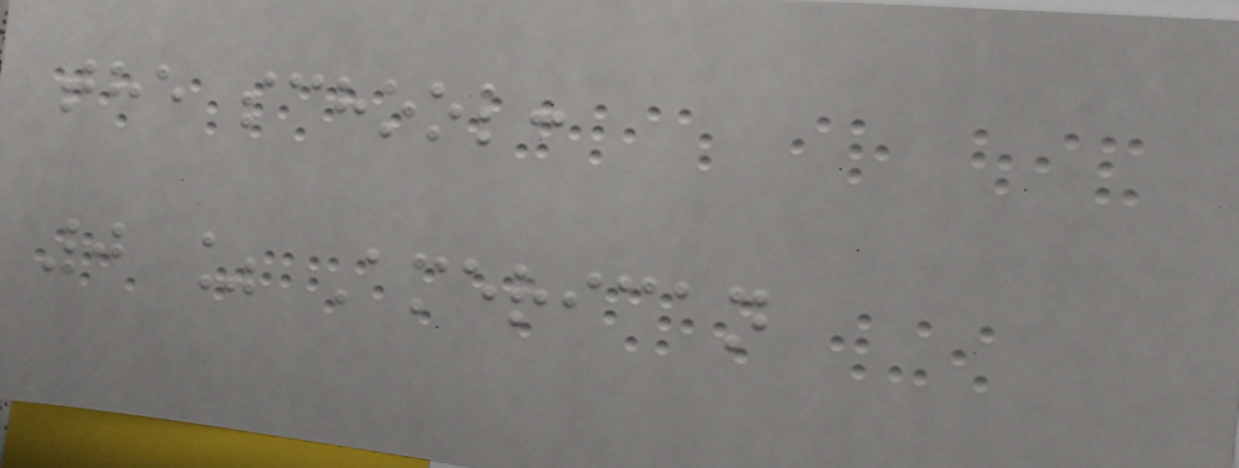the school:
0 % American
